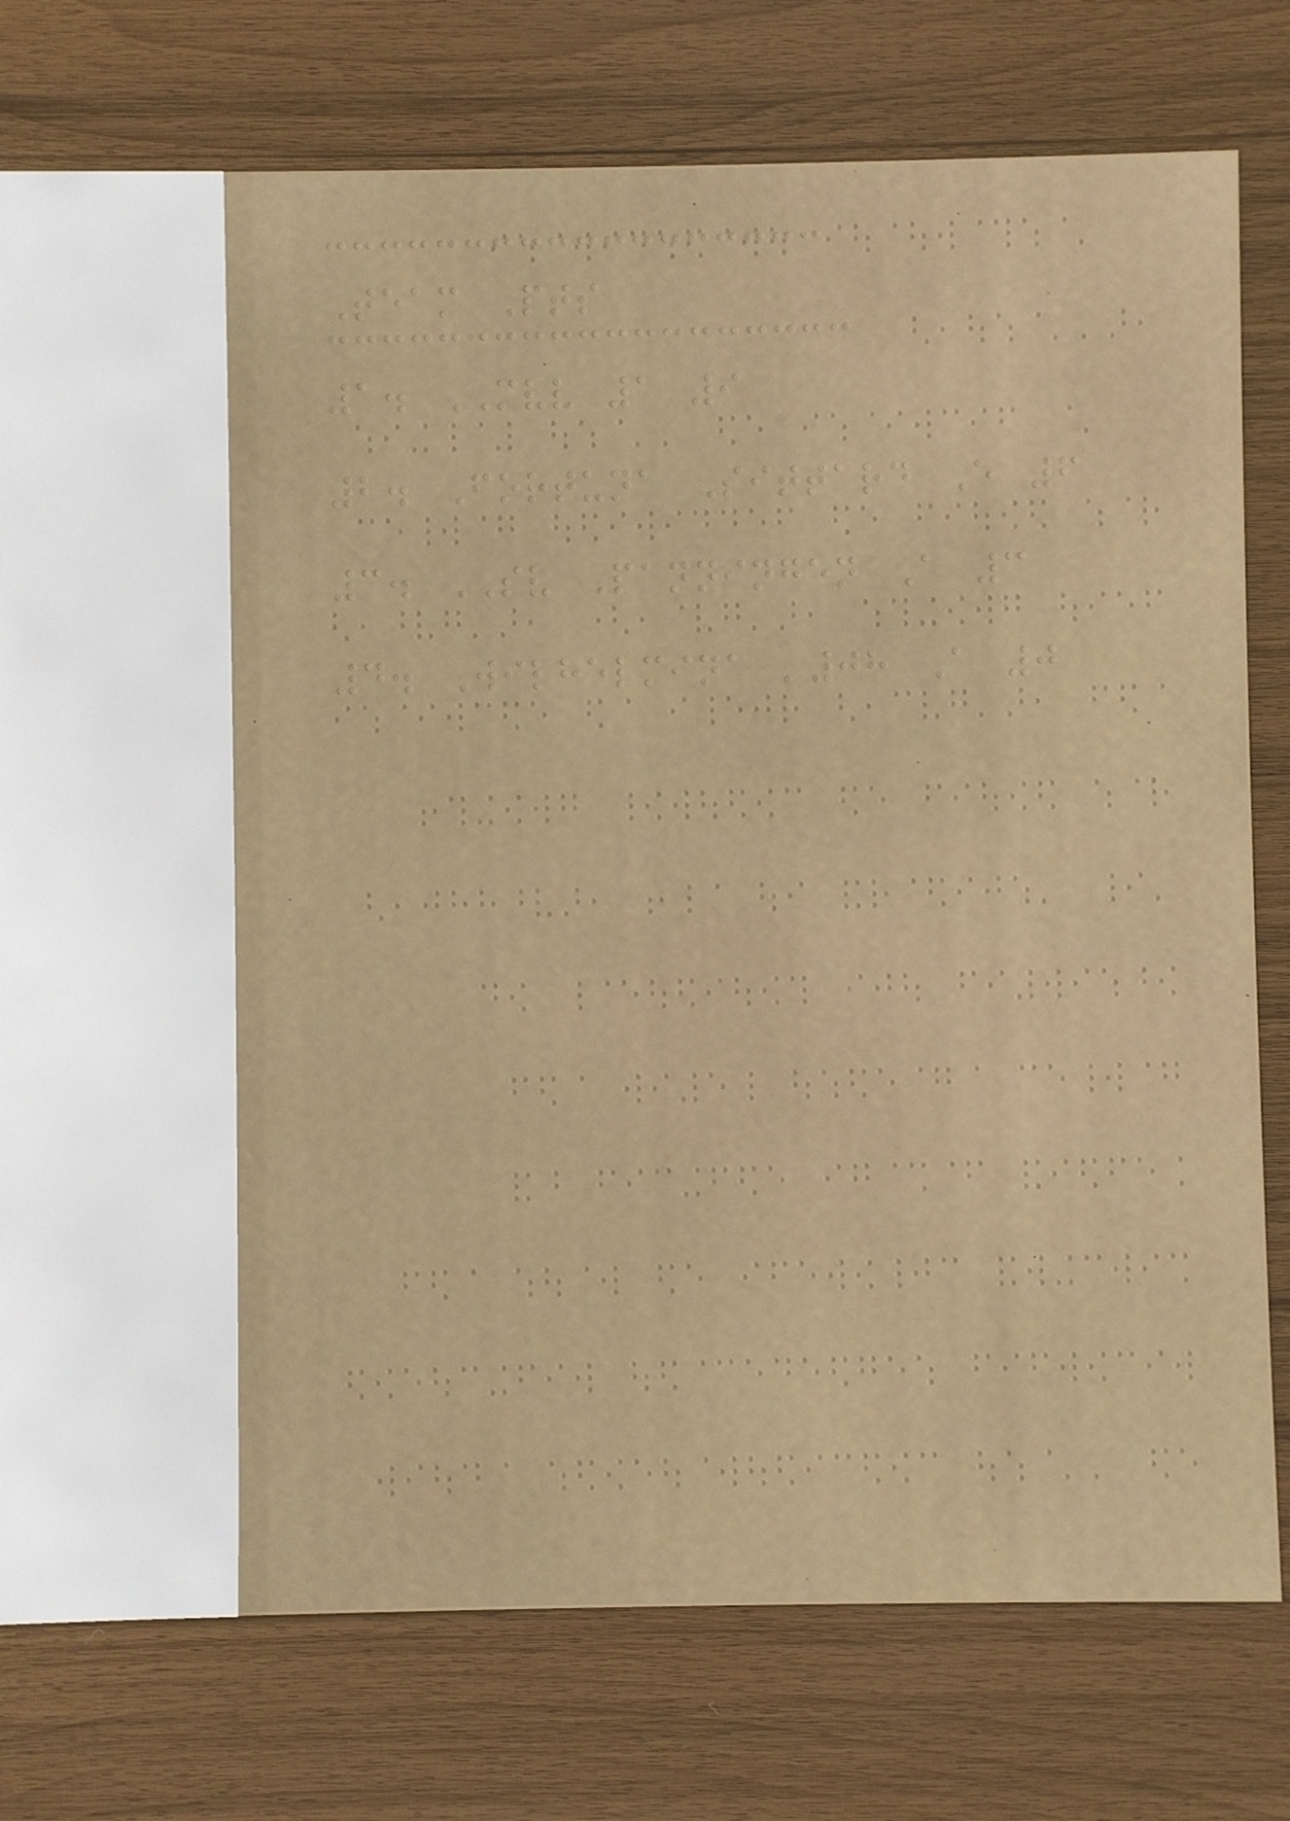Team Pts
1. MVV 1 9
2. Fortuna Sittard E 6
3. SV Panningen A 3
4. Wilhelmina '08 A 0
